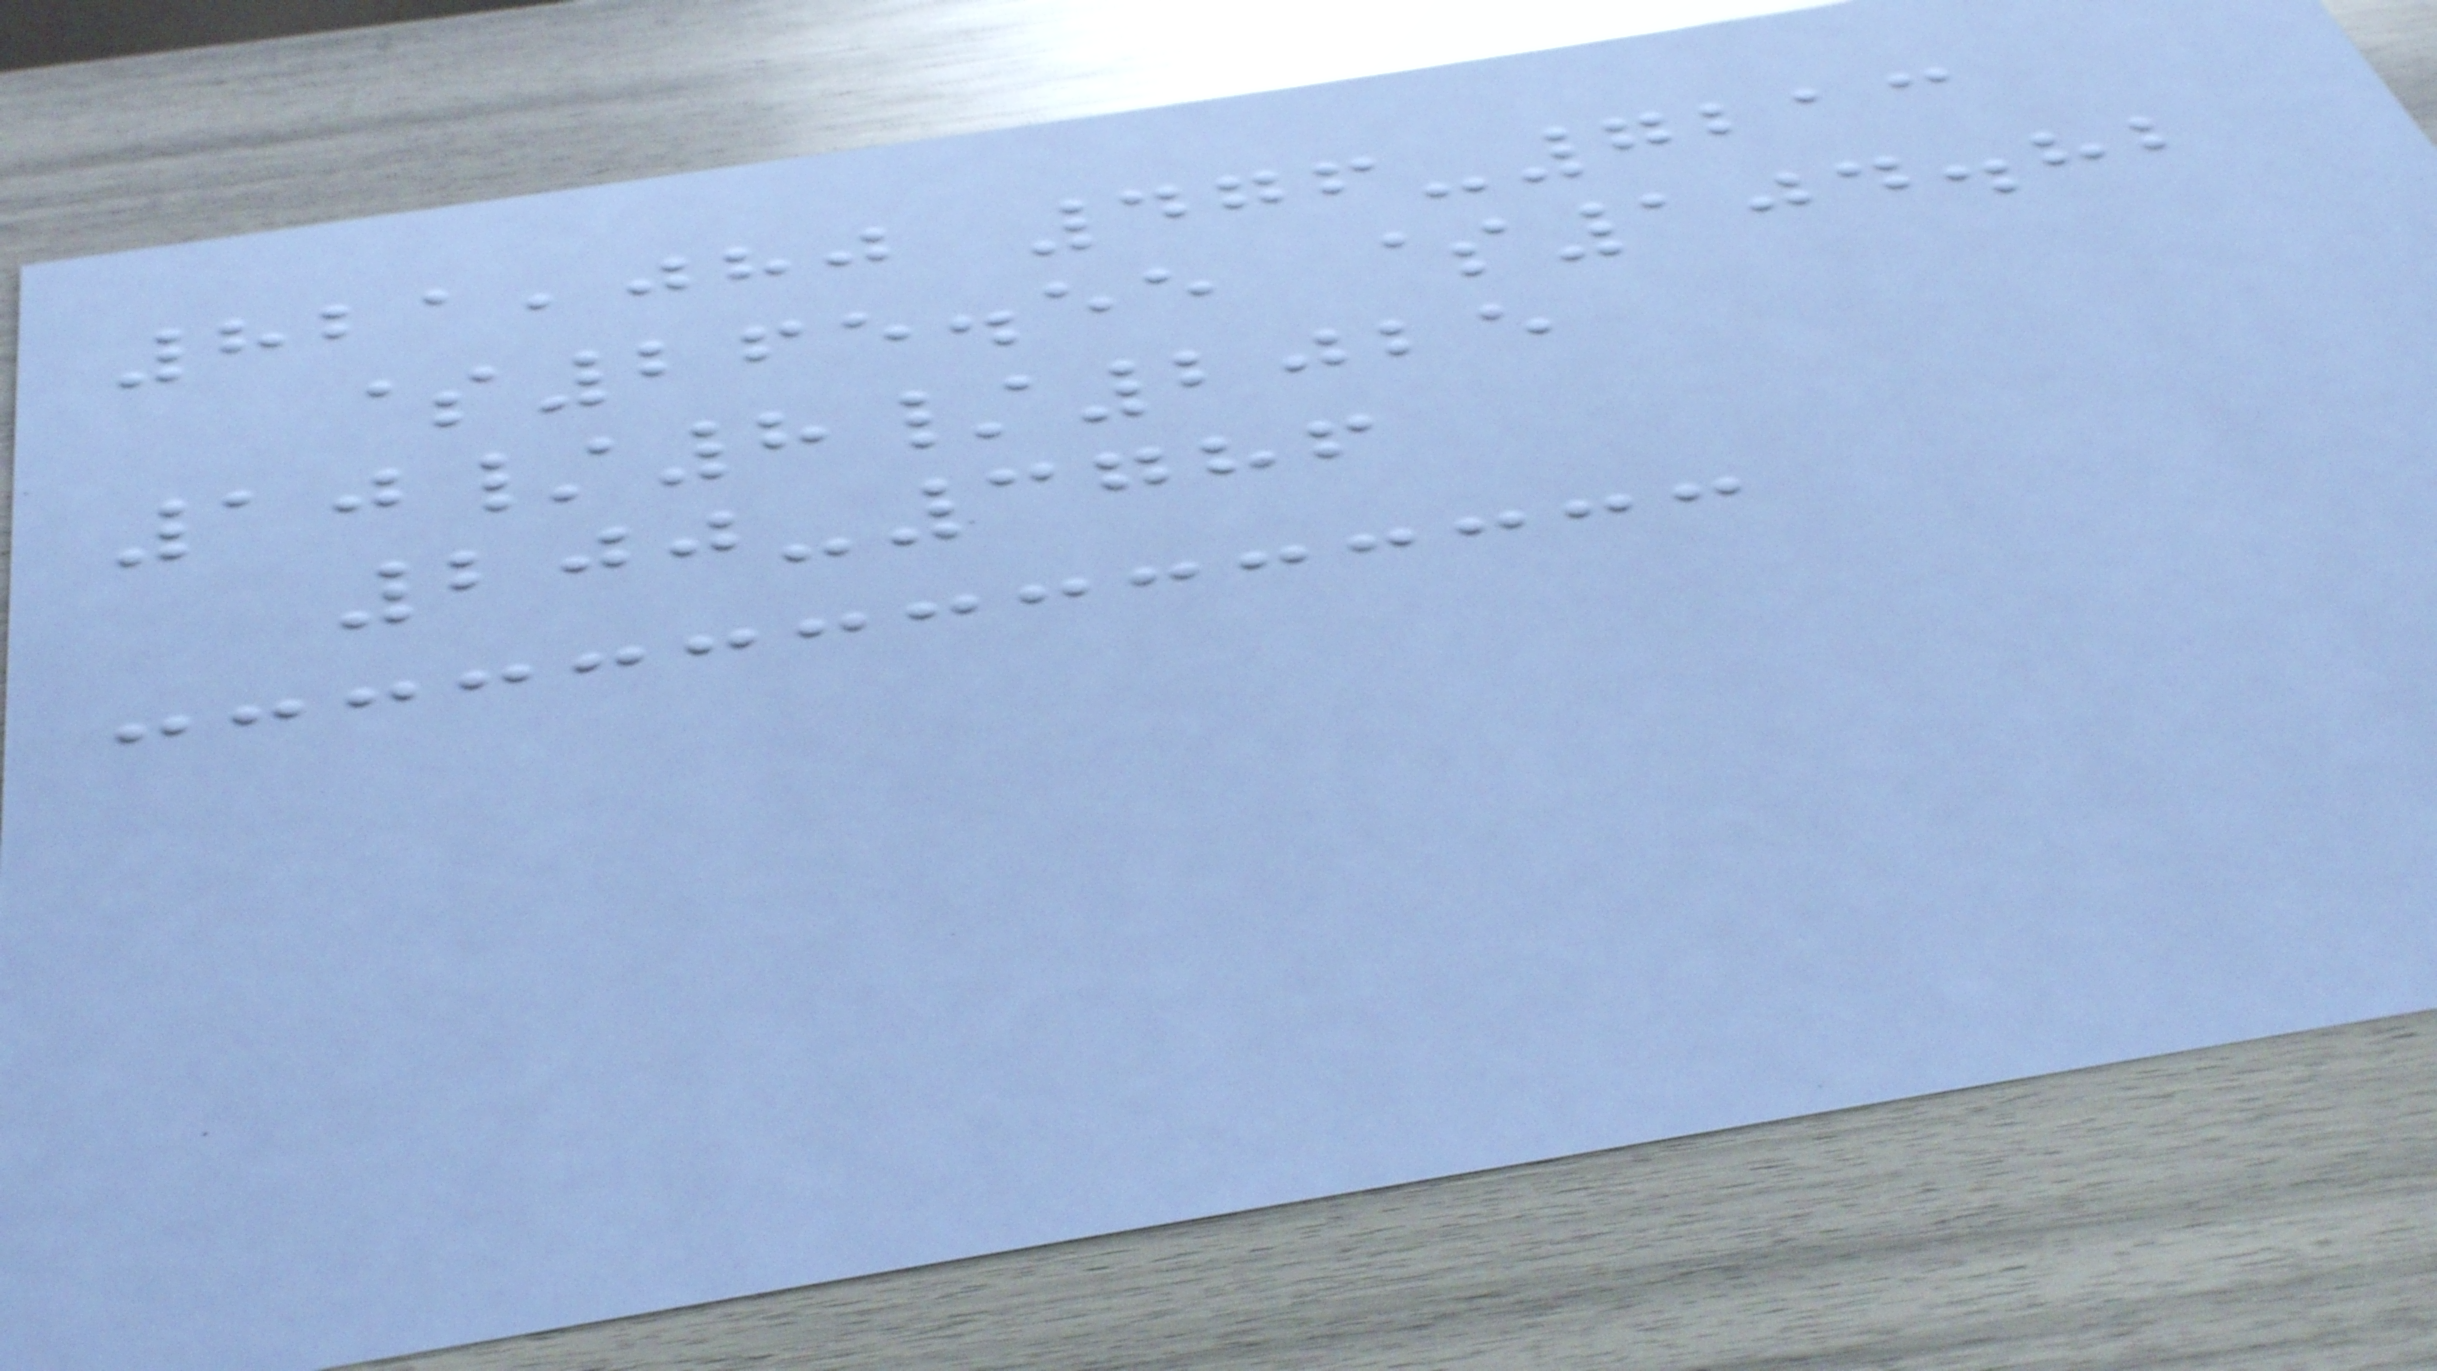821,080 476-7213
$265.55 $104.82
10/8/2025
200-3786
